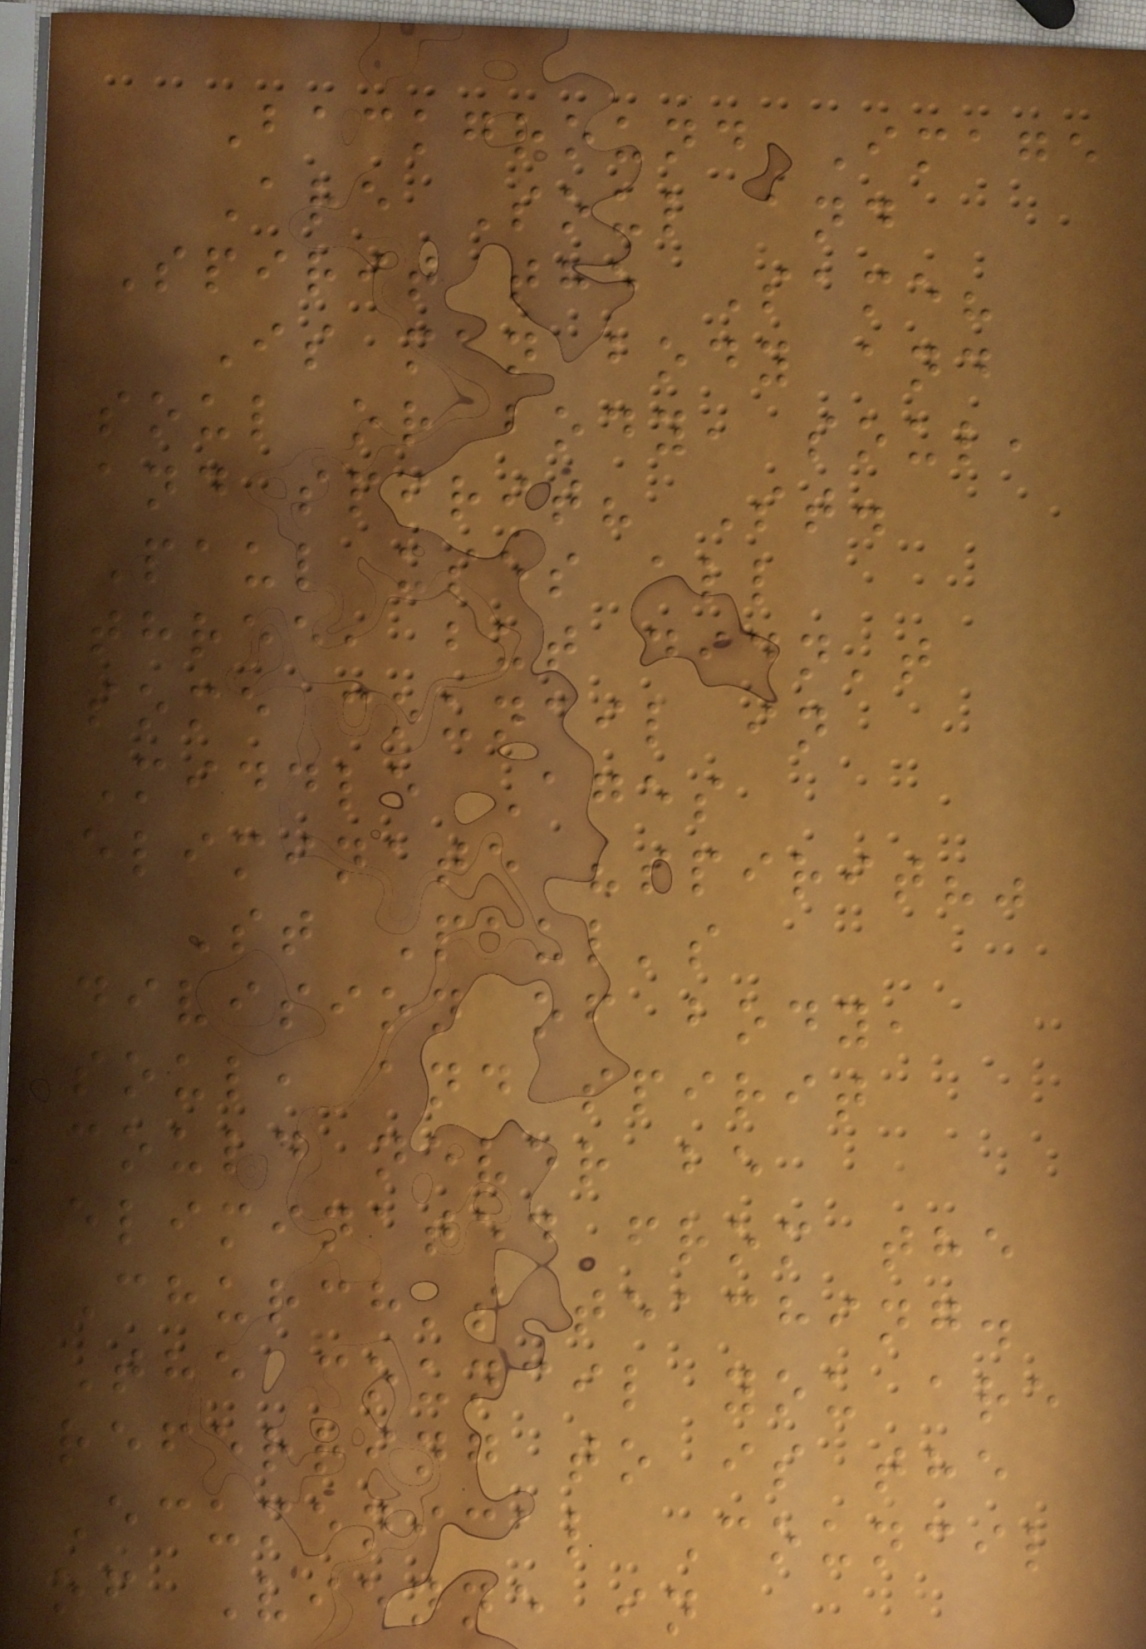Background Image
Are Soul and
Spirit the Same?
Is man body and
soul or body, soul,
and spirit? St.
Paul uses all
three, but didn't
some council in
Middle Ages
eliminate "spirit?"
St Paul's
division of body,
soul, and spirit
could never be
eliminated from the
Church's teaching.
The council you are
referring to is the
Ecumenical Council
of Vienne in
